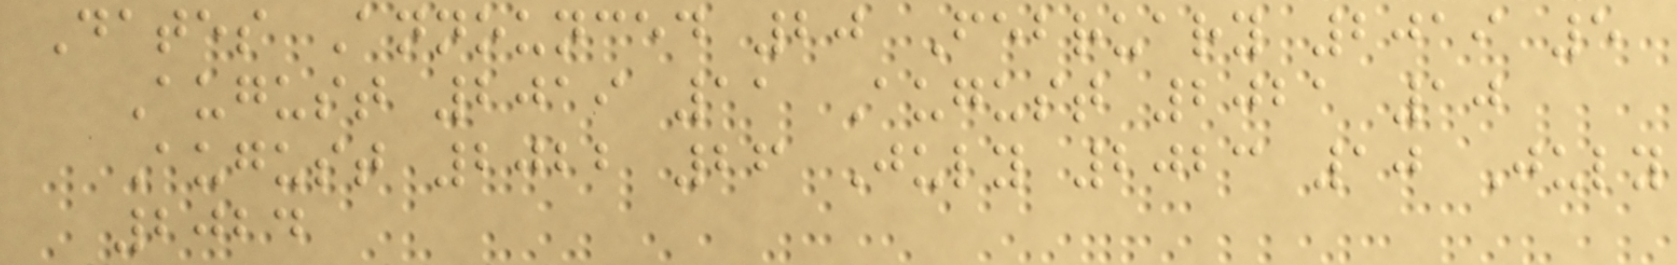Dates Announced 20 February 2019 5
August 2019 11 August 2021 10
August 2022 26 July 2023 10 July
2024
